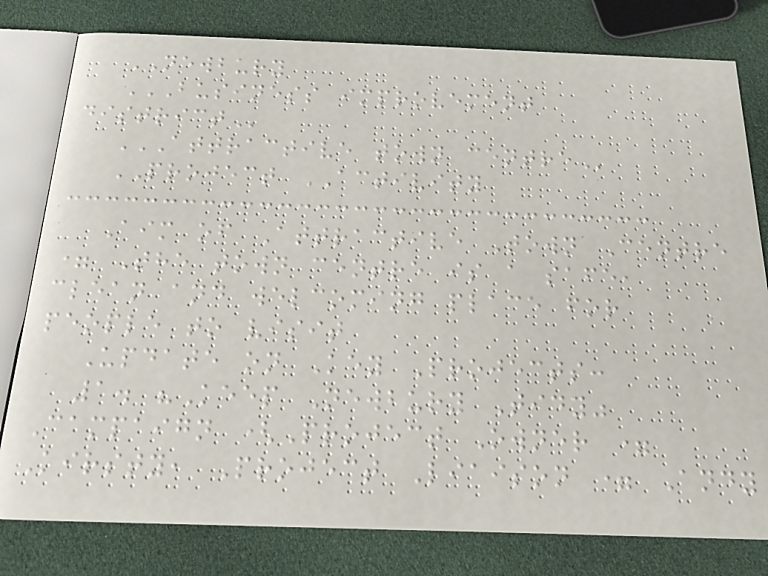NEWBURY
BUSINESS IMPROVEMENT
DISTRICT
ATTRACTIVE TOWN CENTRE
PROJECT ACTIVITY
Aim of Attractive Town Centre
= The town centre is a safe,
clean and welcoming place for
people to visit
Update on Key Projects:
1. "Keep Newbury Tidy"
Campaign (Project Owner =
Kirsty, Project Liaison = Andy
